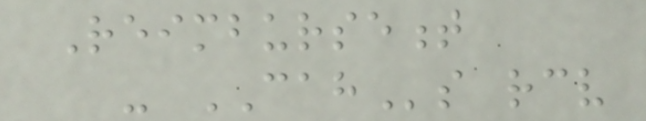Reimbursement
- CAHs receive
